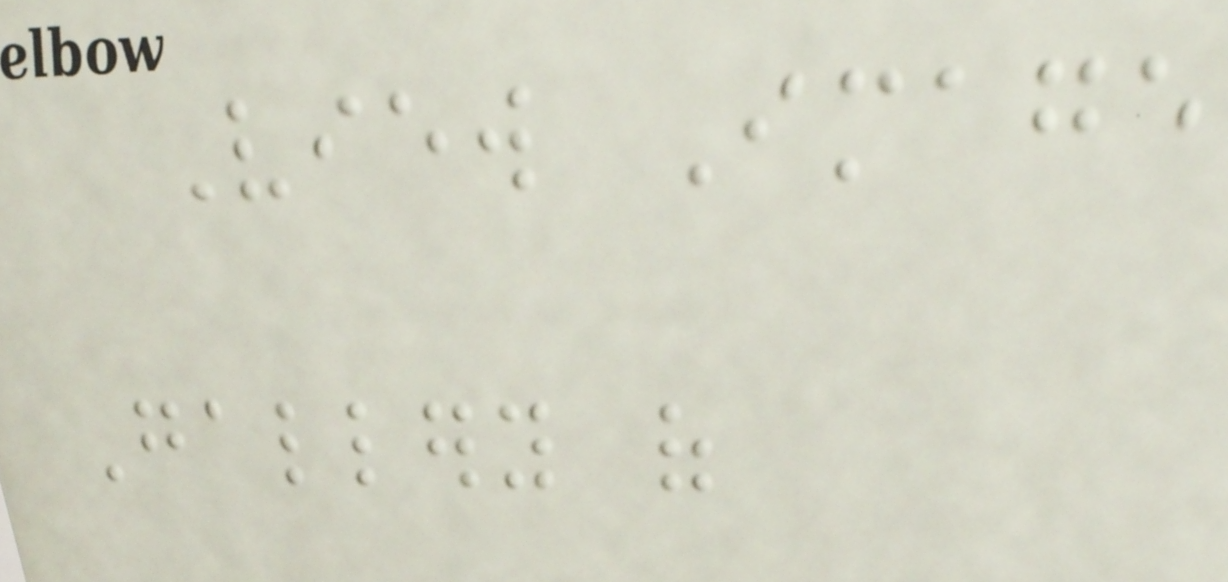View Image
Gallery of
